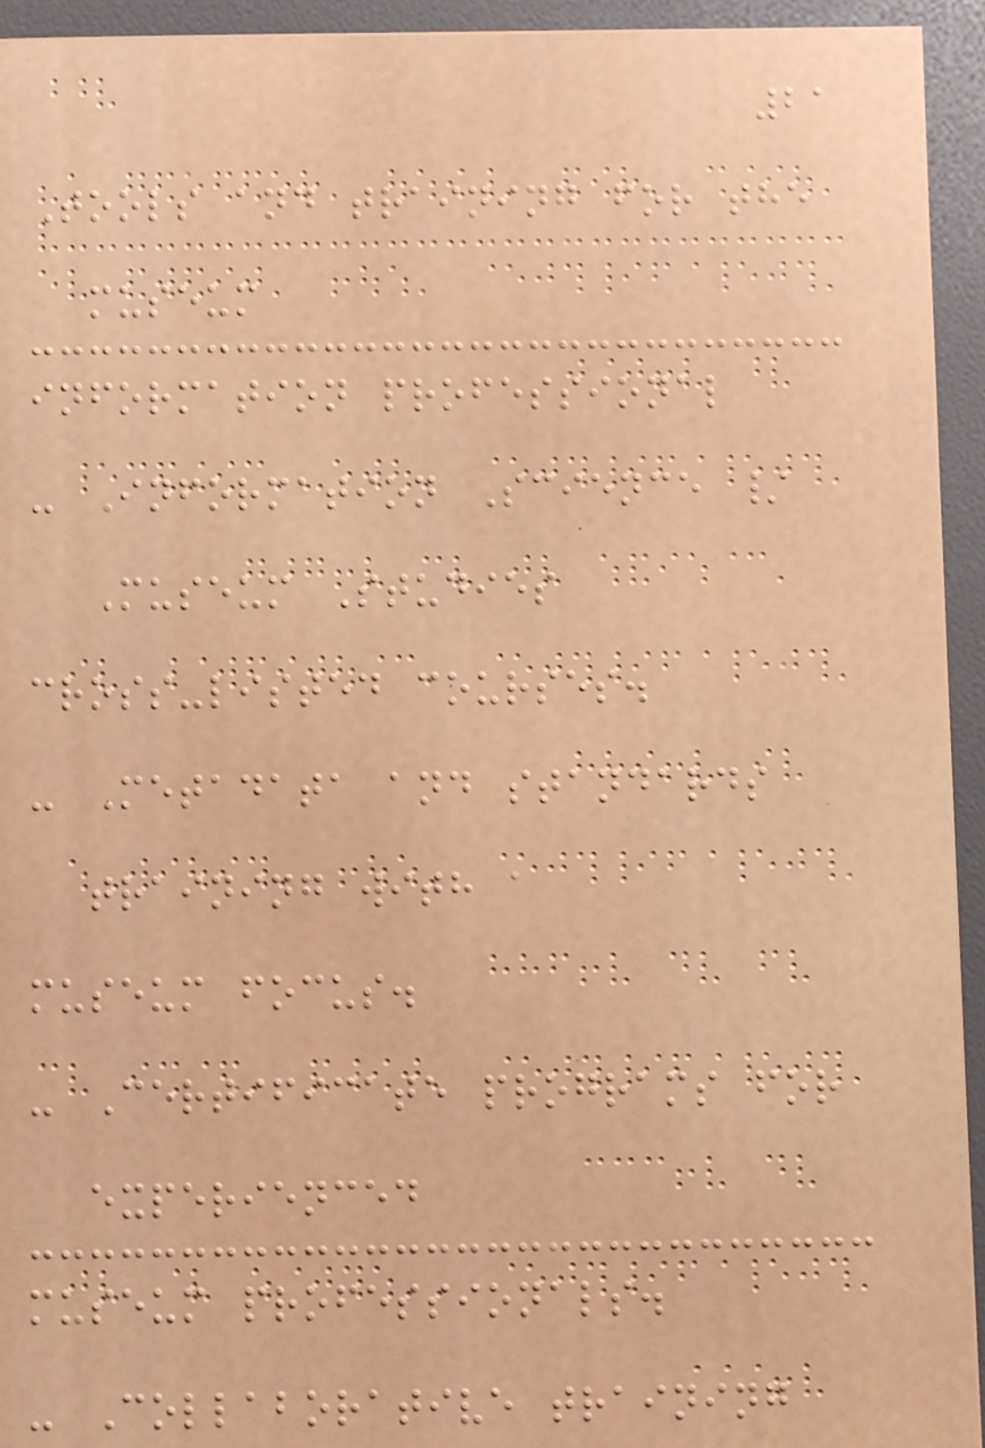21
Tools and training for the
museum
information professional
- Information Science /
Museum Studies
cross-listed courses.
- Metadata and standards
training with a
museum focus.
- Certificate programs for
experienced
museum professionals.
- Collaborative training
